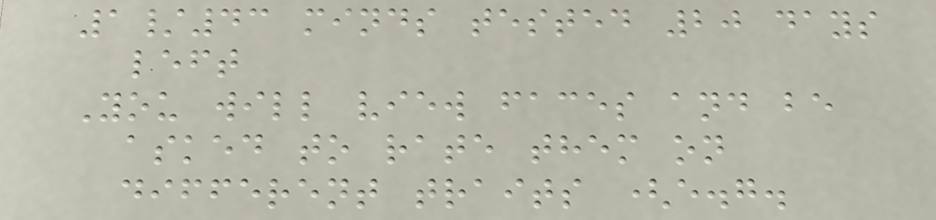1/43 minds tested 20 days
left
You will view faces and be
asked to rate them on
different traits (e.g.
